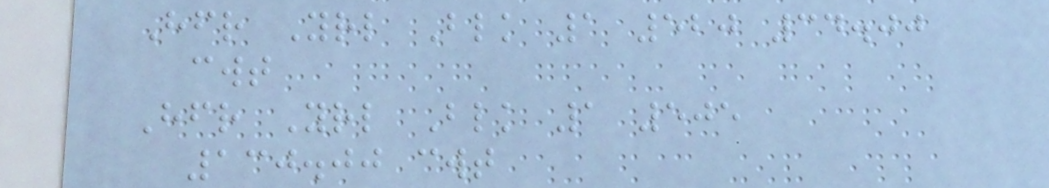Hfr Yrl Blk 1 520 34.00
cwt
Hfr Yrl Blk 1 505
130.00 cwt
